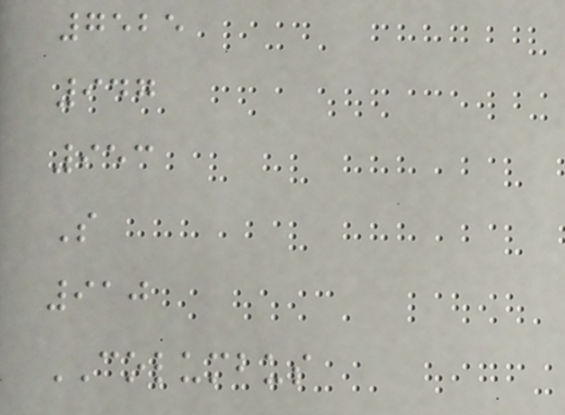7525
947
953
S
910
COLUMBUS
